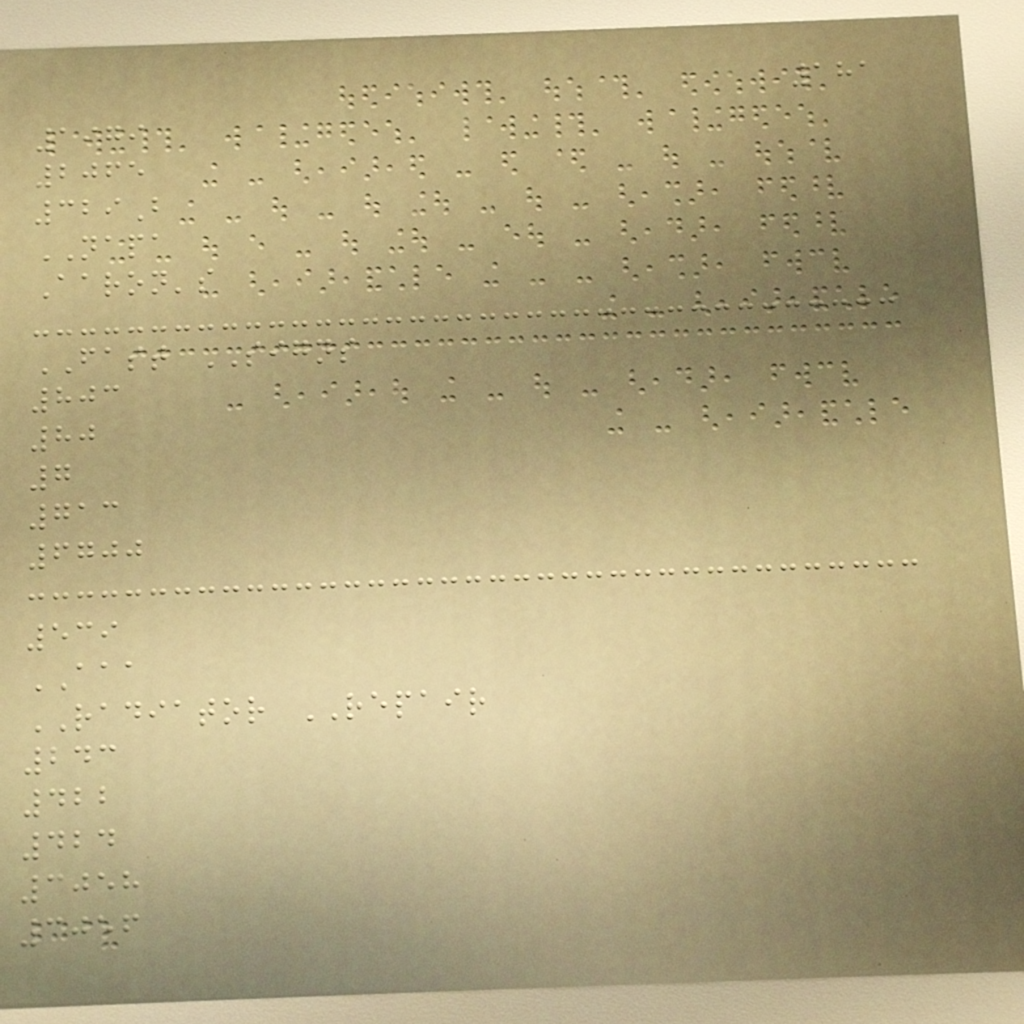181
1979
2065
329B
NAPA
Aaron's
FAST SIGNS
803
80
7
713
6700
539
AAA
RADIATOR REPAIR
243
422
424
3058
3056
